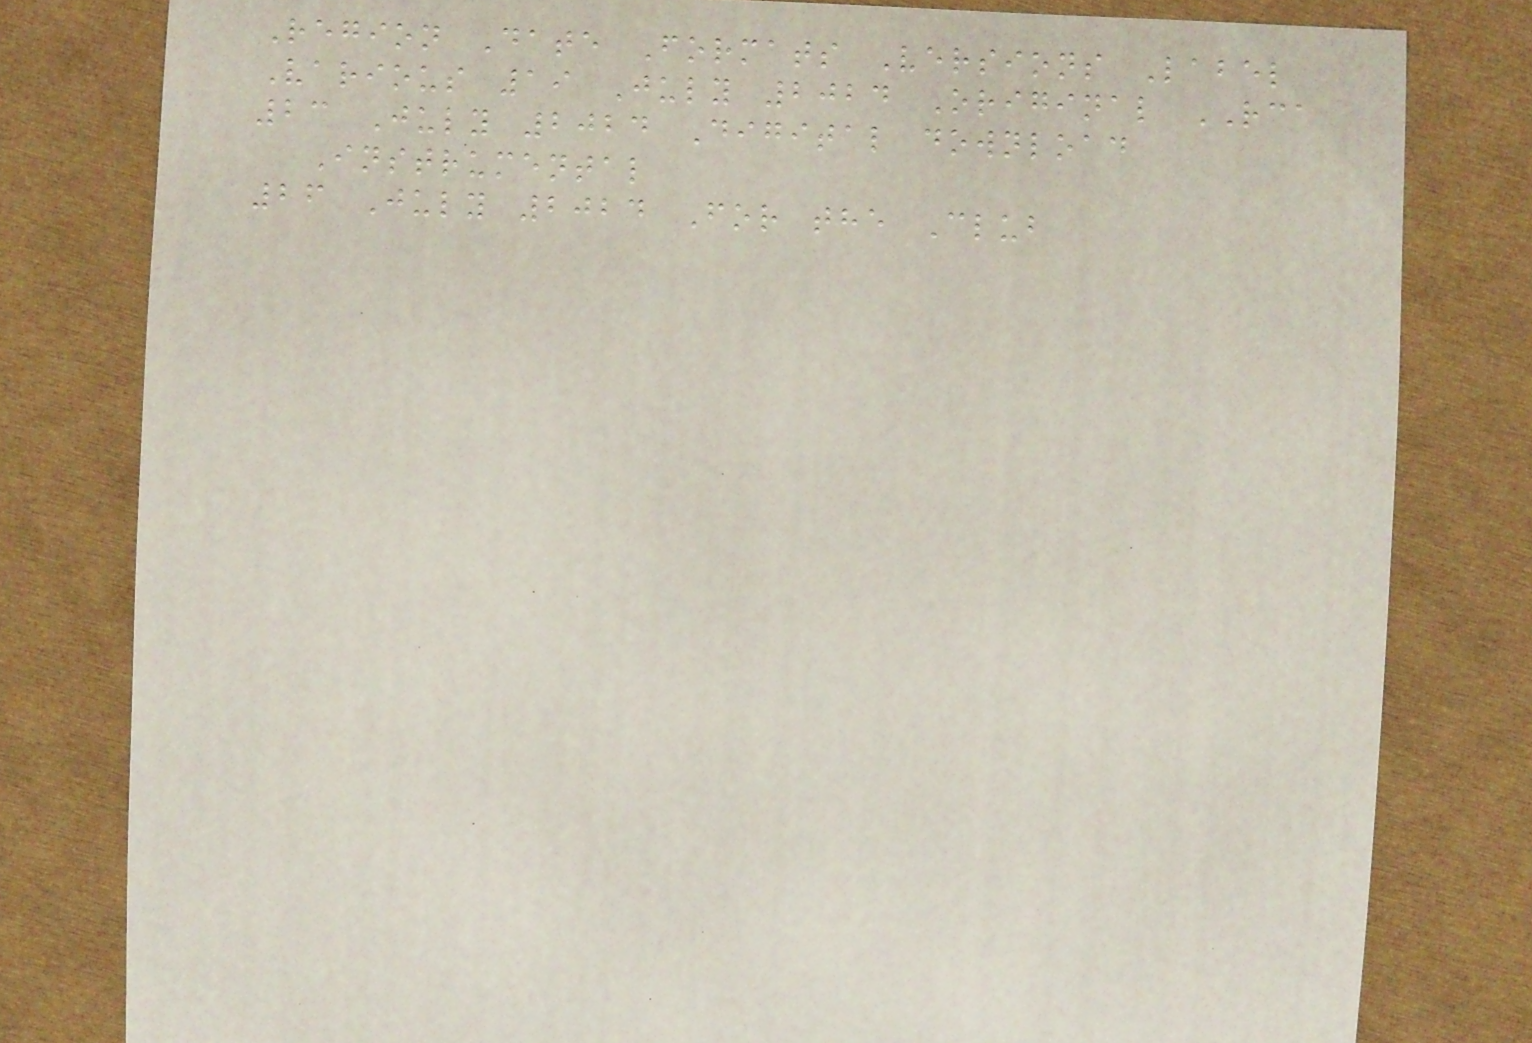Region Date Formats Versions Label
Various 19 July 2024 Original RCA
23 July 2024 Digital download
Instrumental
26 July 2024 For the Club
